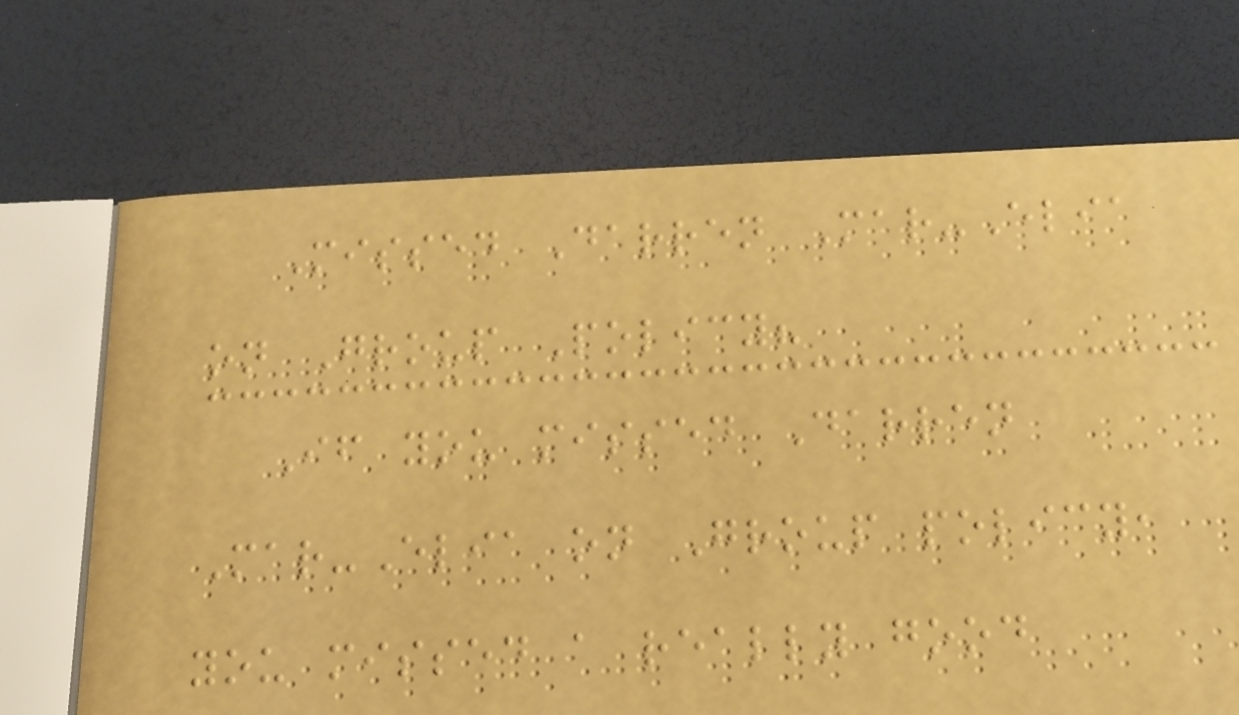Missed Darren Mar-Elia
on Group Policy?
If you missed Darren
Mar-Elia on Group policy,
you missed a really good
